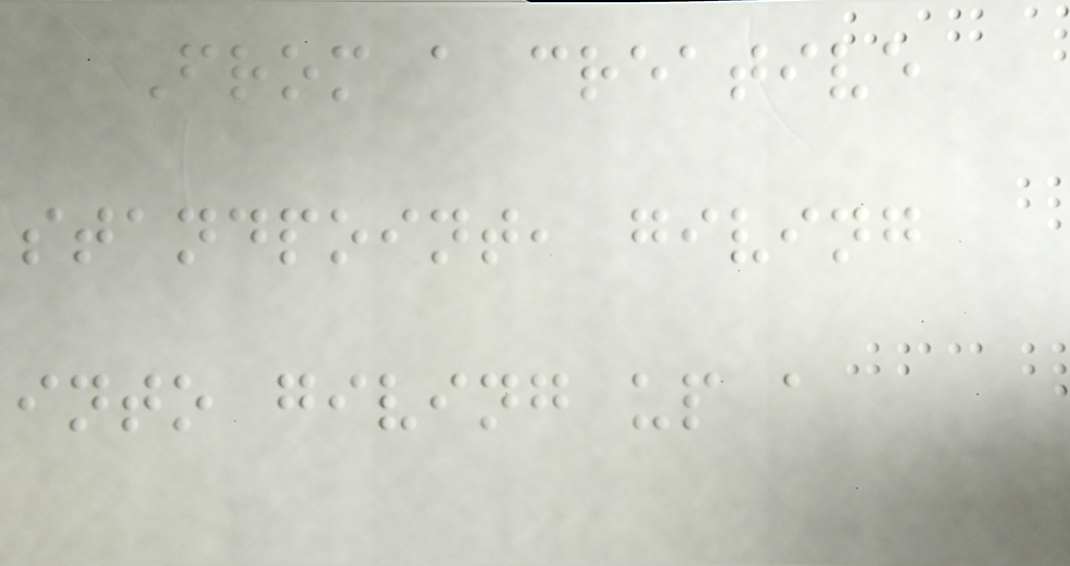From a creative
standpoint, giving
into giving up a
